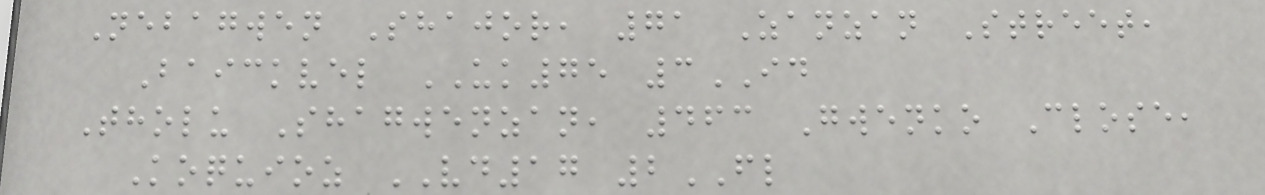Nebagwen Shajor, 71 Zanzan Street,
Baickvel UK75 3ID
Tholu Shagwenzan, 463 Gwenko Close,
Koquioz VD17 2FL
